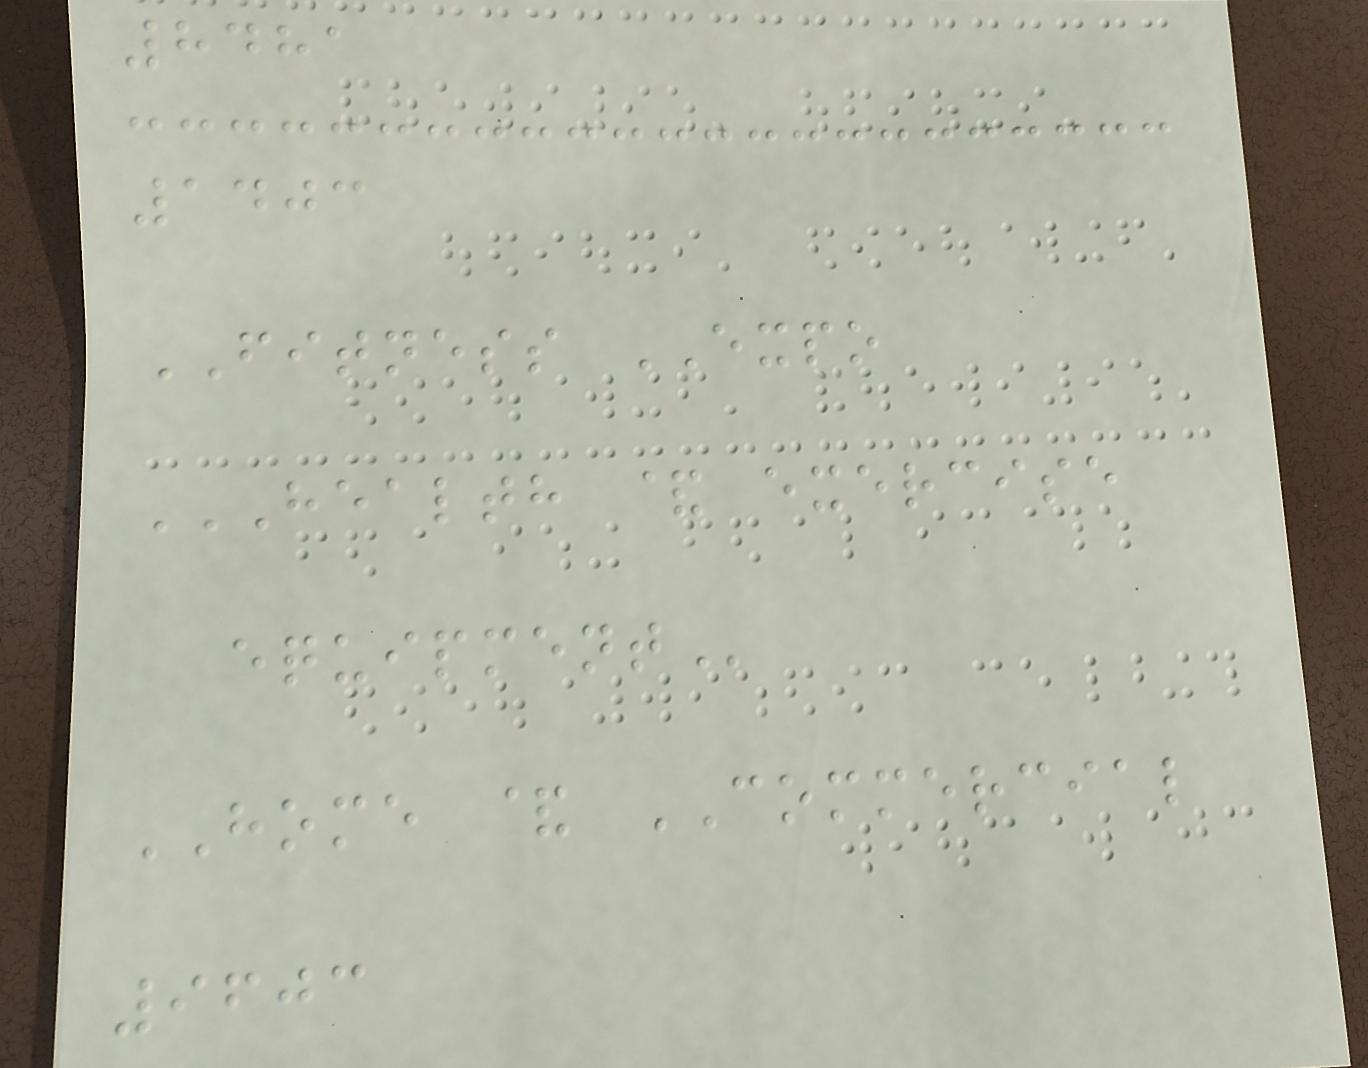8481
1403
FITNESS EXPO
HEALTH & EXERCISE
EQUIPMENT
HOME & COMMERCIAL
9603
